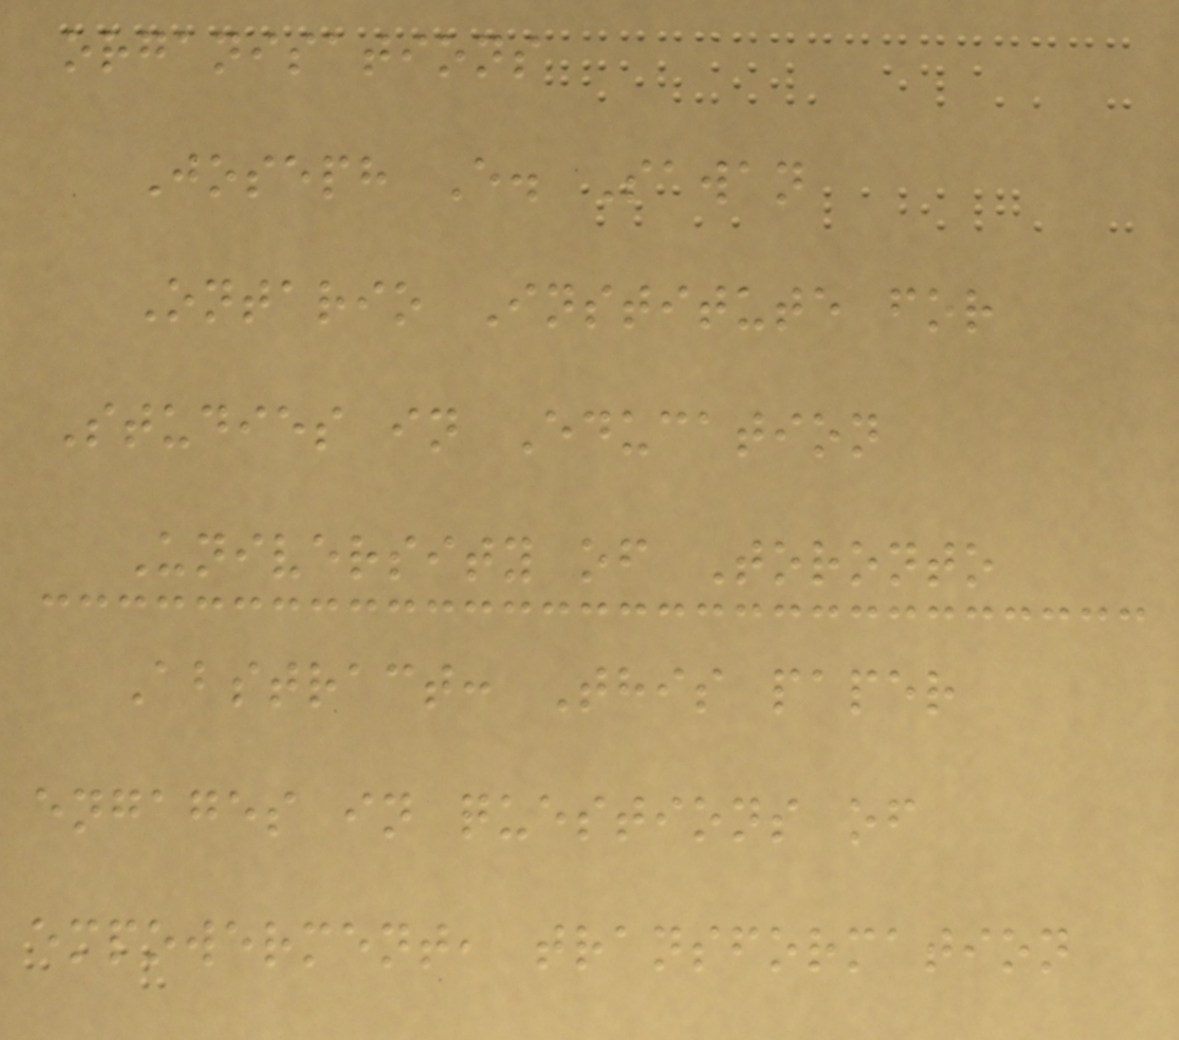organisations
Joseph E. Sawan
Ontario Institute for
Studies in Education
University of Toronto
Abstract: This paper
engages in questions of
empowerment, transformation
